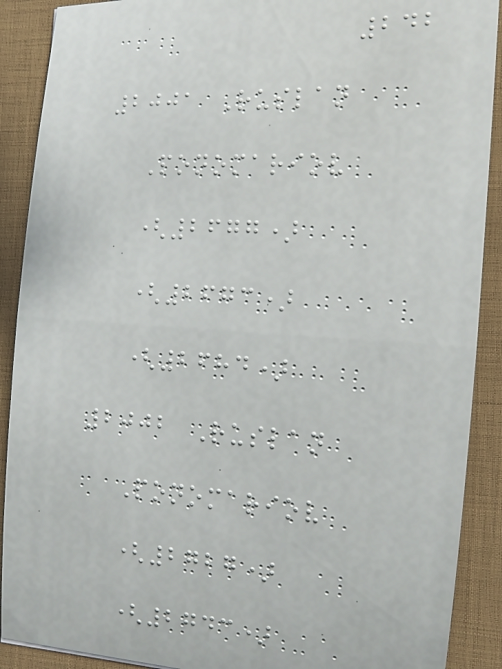242
2001 Ruslan
Ponomariov
(2677)
(2673)
(2684)
2002 Ruslan
Ponomariov
(2727)
(2743)
